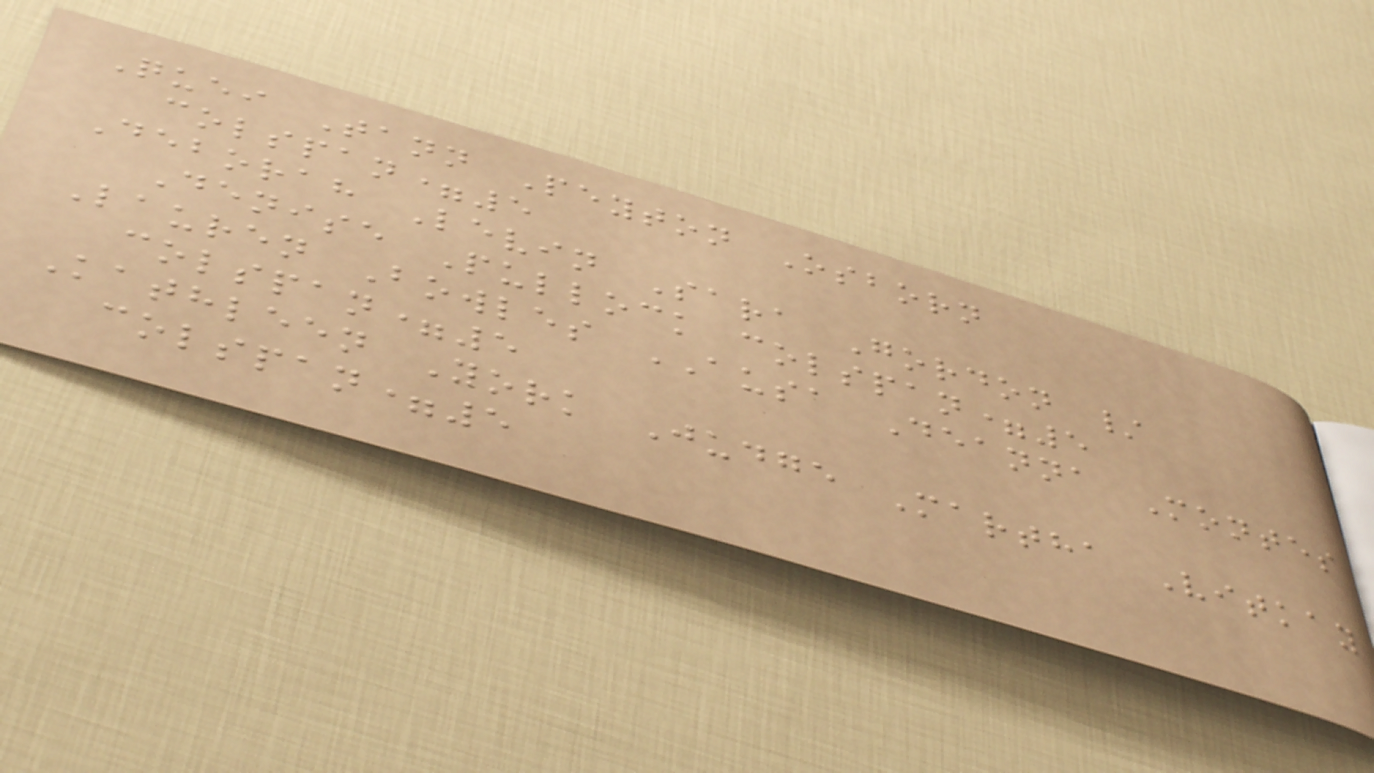Quei Tann Peyton Osborn
colspan=5
Deborah Levin Sara Gordon /
Denise Pullock colspan=5
Lauren Bowles AUSA Deanna Montes
colspan=5
Kathleen York Judge Martha Vitkay
colspan=5
